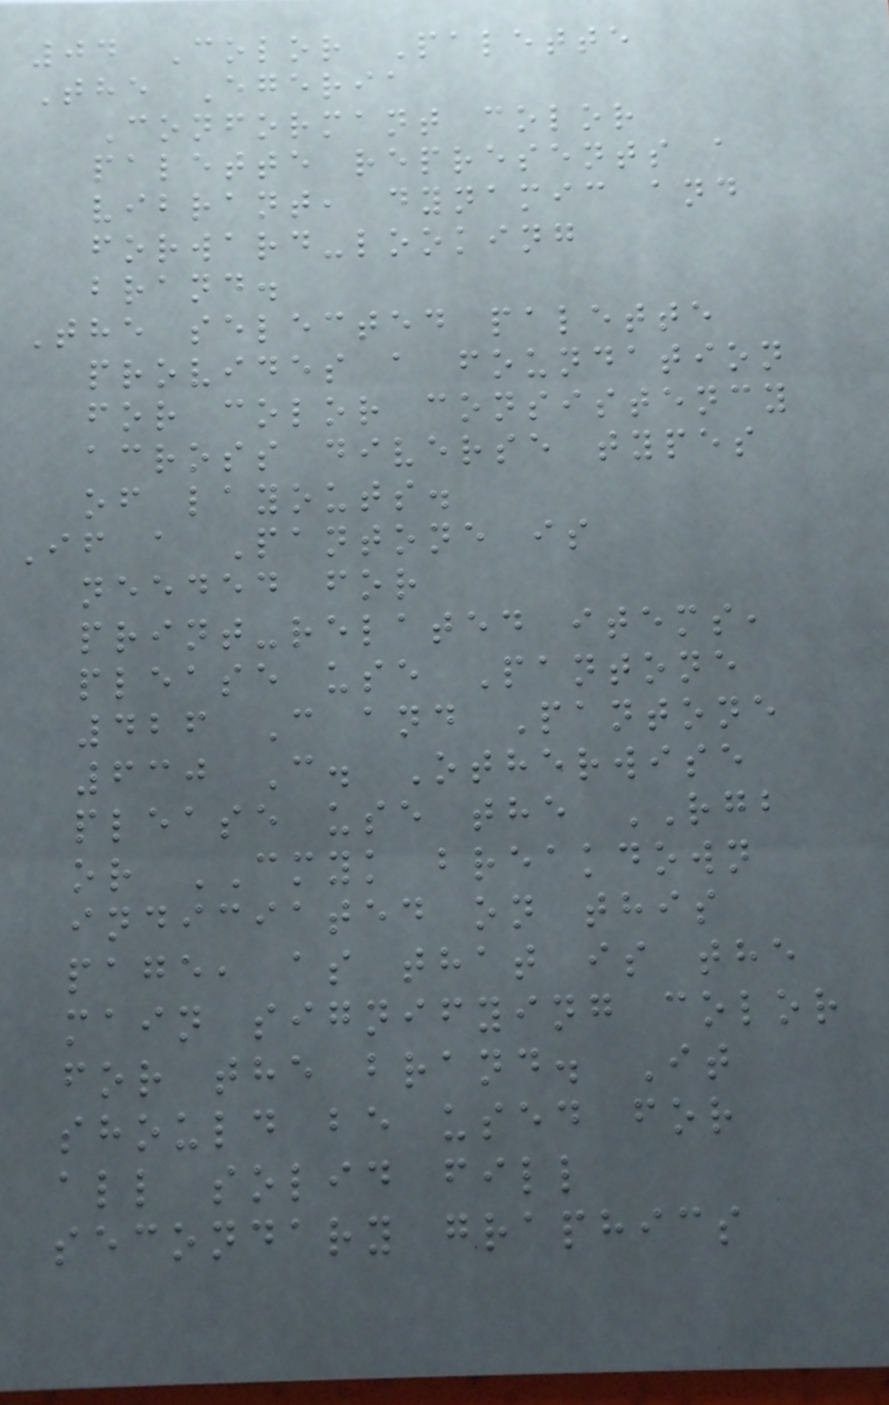04 Color Palette
The Egeria
Conformant color
palette represents a
vibrant, dynamic and
forward-looking
brand.
The selected palette
provides a foundation
for color consistency
across diverse types
of layouts.
If a Pantone is
needed for
print-related items,
please use Pantone
426 C and Pantone
630 C. Otherwise
please use the RGB
or CMYK breakdown
indiciated on this
page, as that is the
main signifying color
for the brand. It
should be used for
all solid fill
secondary graphics
